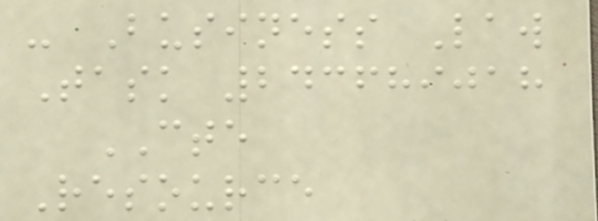- Business Law
Task 243689018
CTE
Resource
